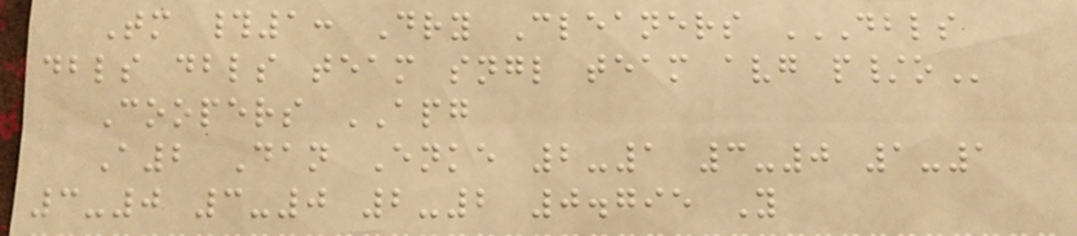Tm #1: Dry Cleaners DBLS
DBLS DBLS TEAM SNGL TEAM AVG P/O
Coopers APG
A2 Dan Enke 2-1 3-0 1-1
3-0 3-0 2-2 0.795 Y
